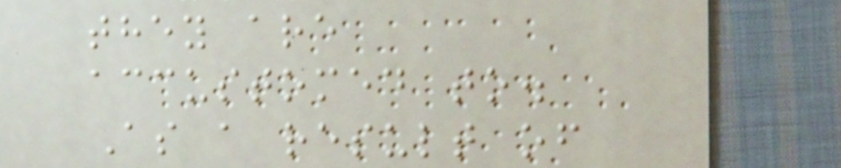they are
accustomed to.
As a result of
